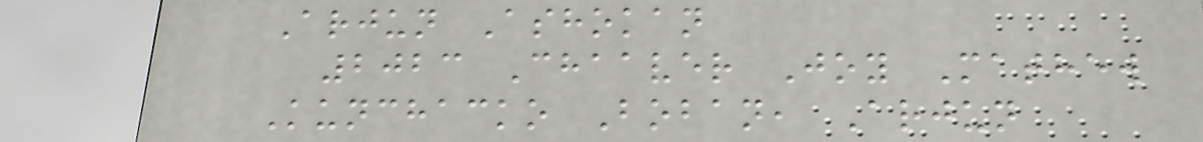Arjun Ashokan
2023 Chaaver Joy Mathew
Kunchacko Boban, Arjun
